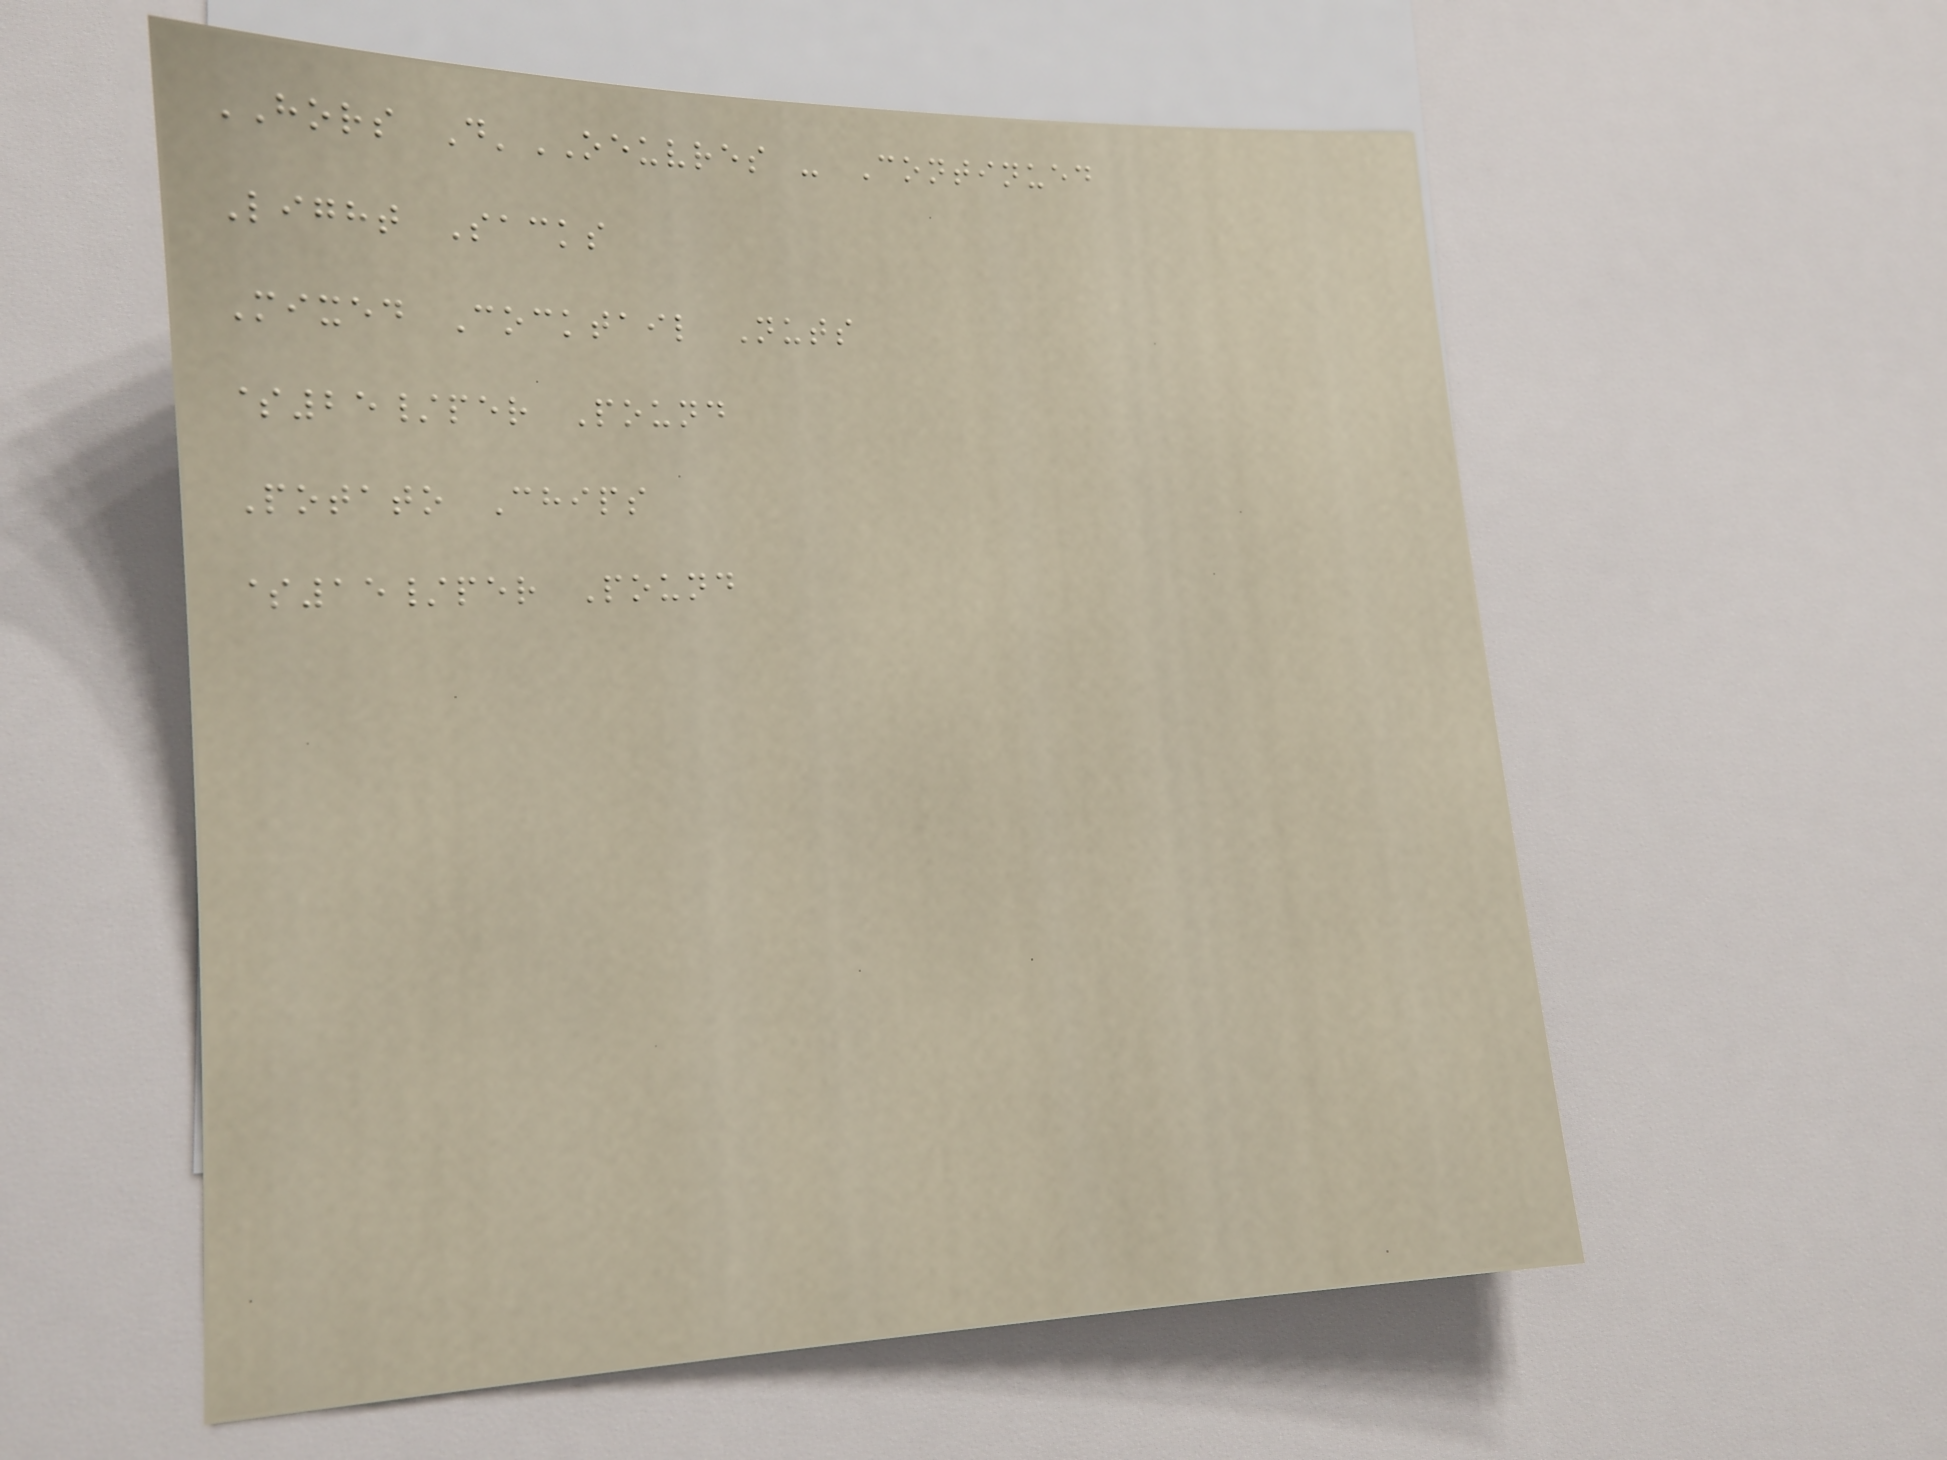HORS D'OEUVRES - Continued
Light Sacks
Mixed Cocktail Nuts
$25/per Pound
Potato Chips
$15/per Pound
